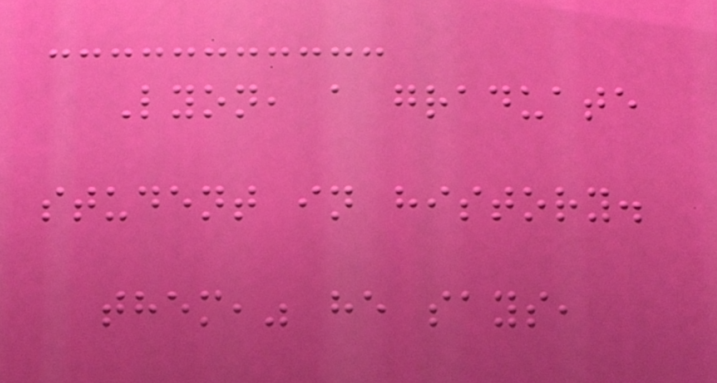Lyon, a graduate
student in history.
them," he says,
